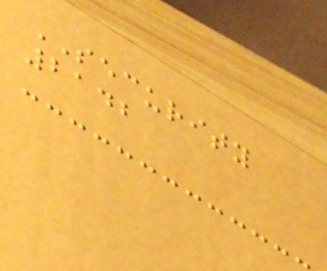SECURITY
2142
